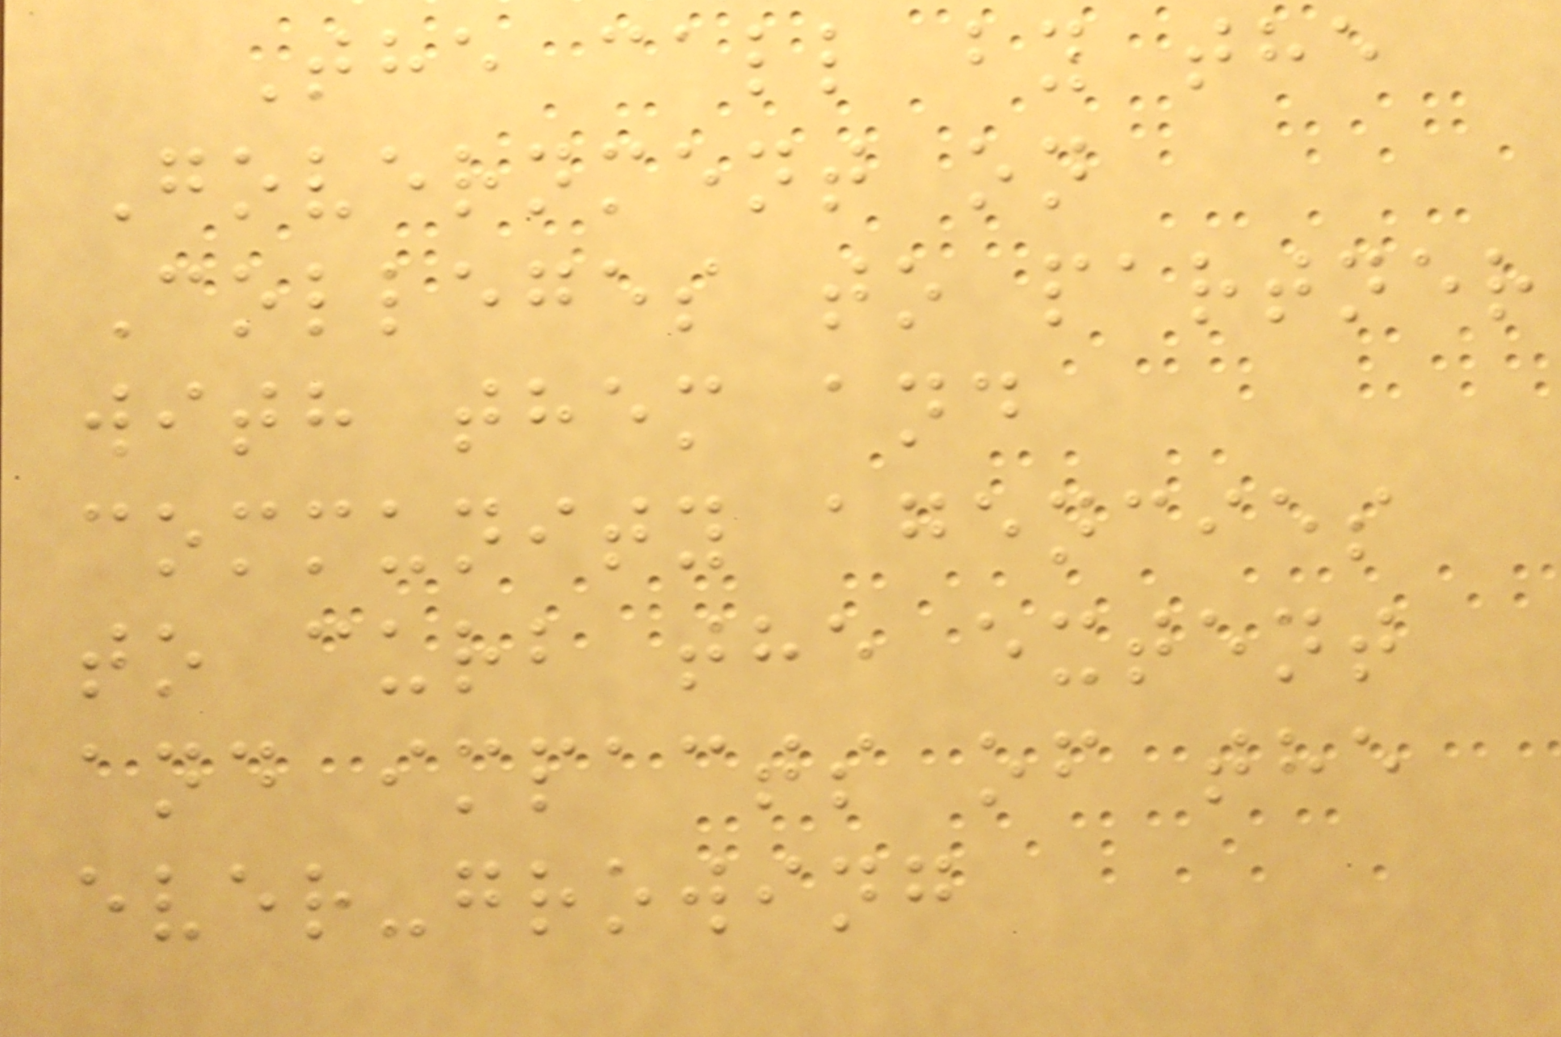The call by the
Government on
Colleges to partner
with them and
community agencies
to curb the extent
and impacts of the
ever-growing
